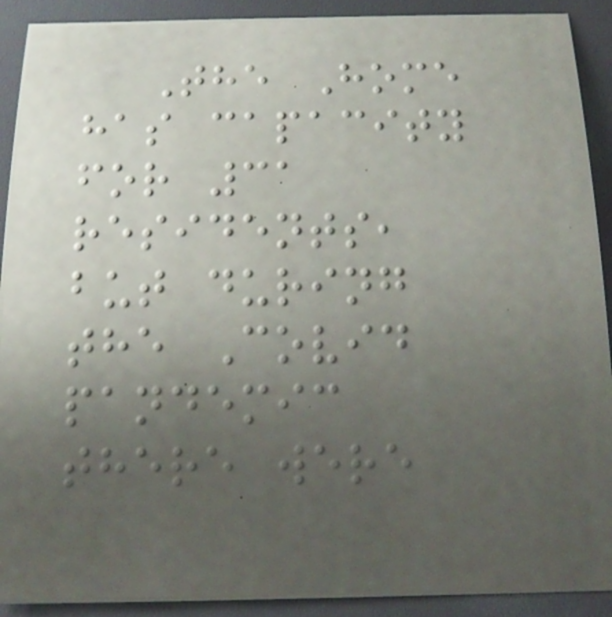The Home
has capacity
for 31
residents,
but during
the Covid
pandemic
there were
